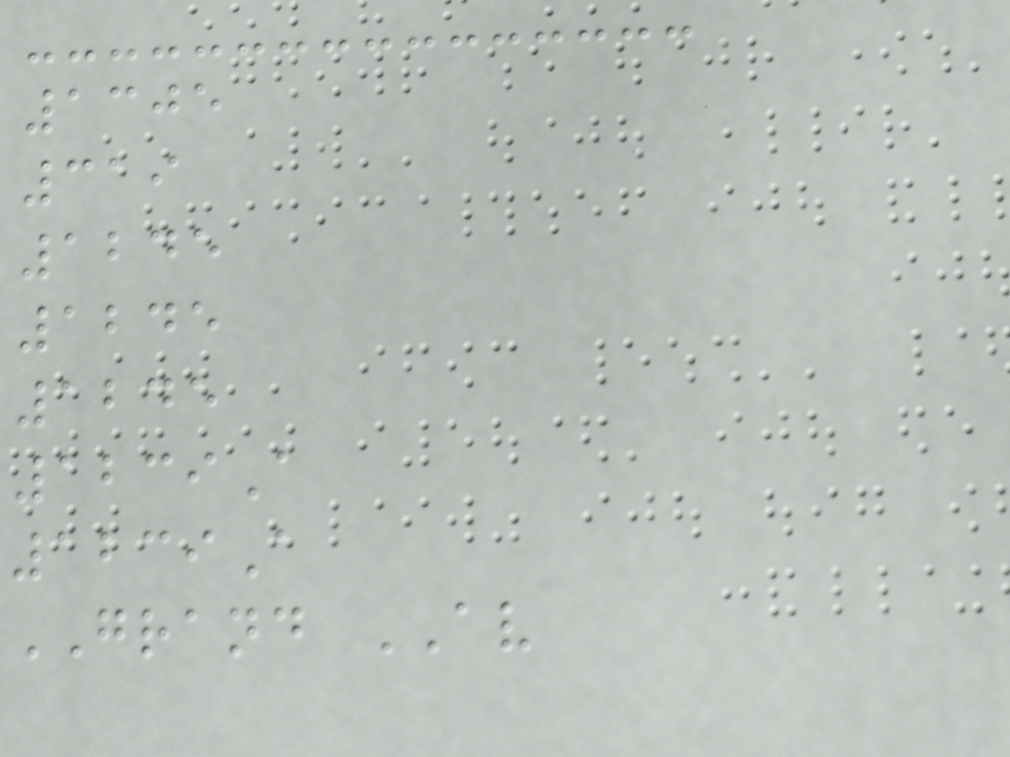1305
319
1245
1245
1245
1239A
1239A
GRAND AV
